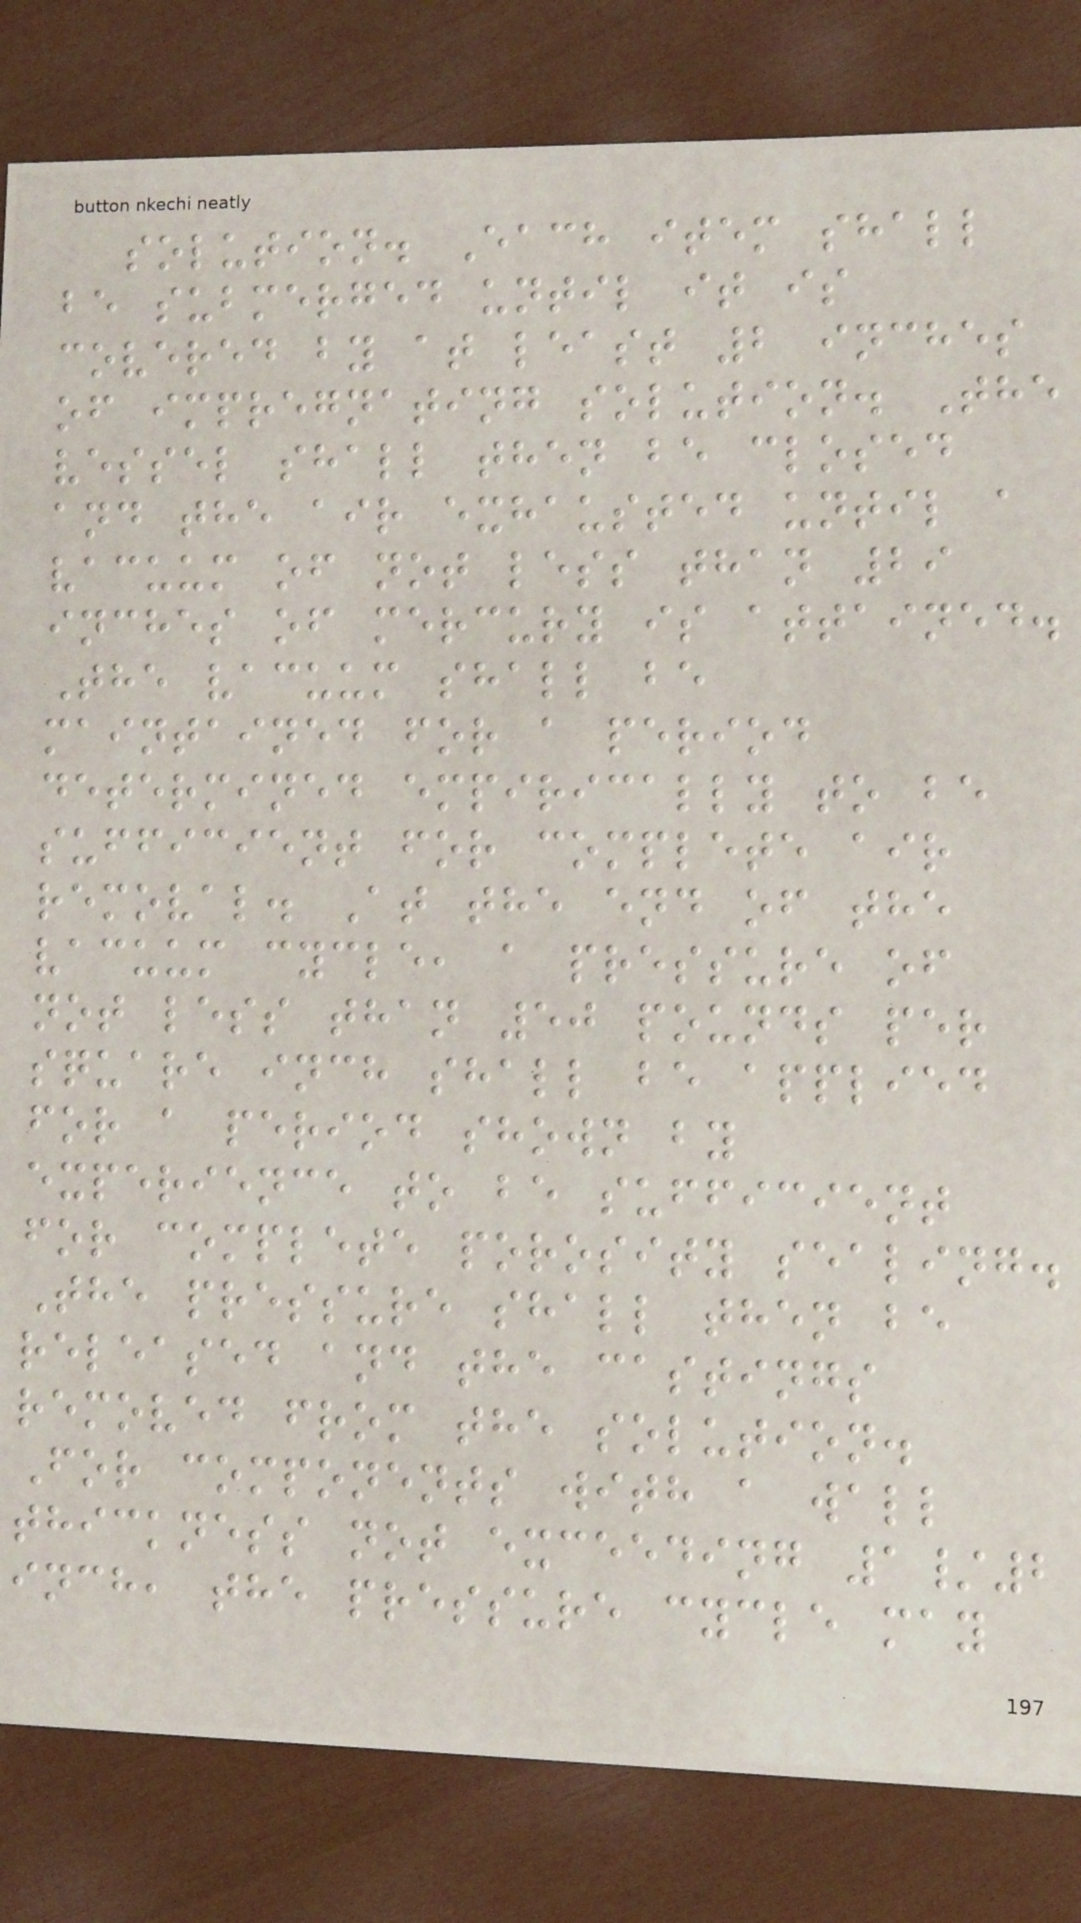solution. Each item shall
be submerged until it is
covered by at least 2 inches
of impregnating solution. The
vessel shall then be closed
and the air exhausted until a
vacuum of not less than 29
inches of mercury is attained.
The vacuum shall be
maintained for a period
determined empirically to be
sufficient for complete air
removal. At the end of the
vacuum cycle, a pressure of
not less than 50 pounds per
square inch shall be applied
for a period shown by
experience to be sufficient
for complete porosity sealing.
The pressure shall then be
released and the castings
removed from the solution.
For components with a wall
thickness not exceeding 1/2
inch, the pressure cycle may
